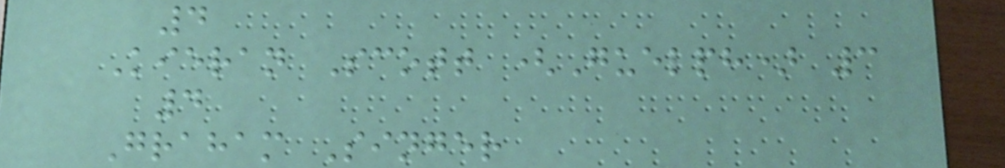4
Kieran Scott (Guelph) 3
4
Graham Singer
